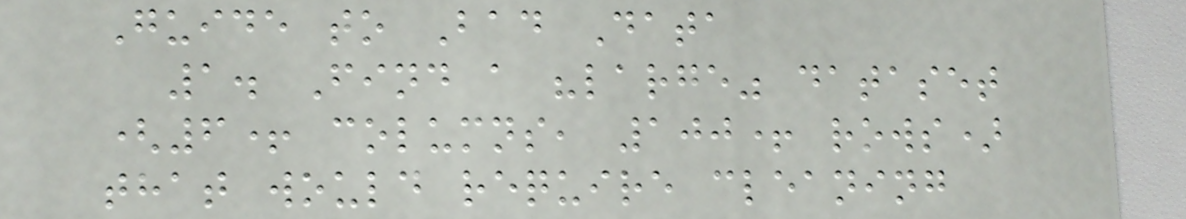Guide to Bad Data
1. Find a "large" dataset
(6+ columns, 100+ rows)
that would require cleaning
